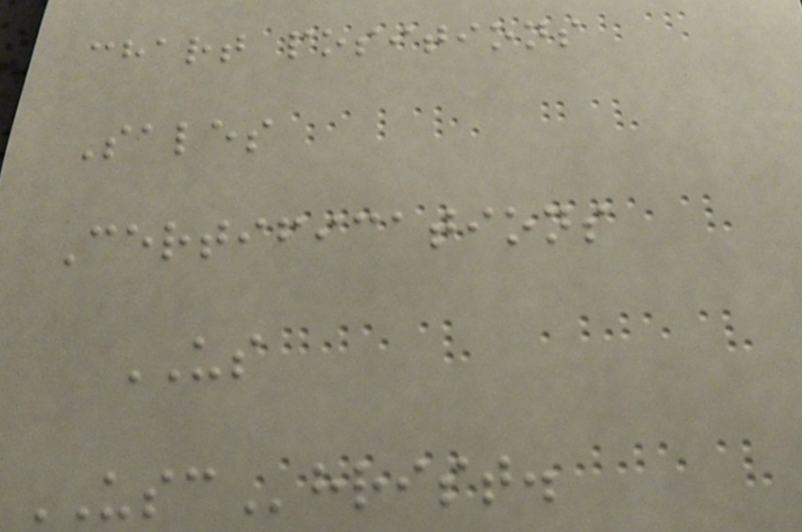chart positions
Sales
Certifications
US
USChrist.
